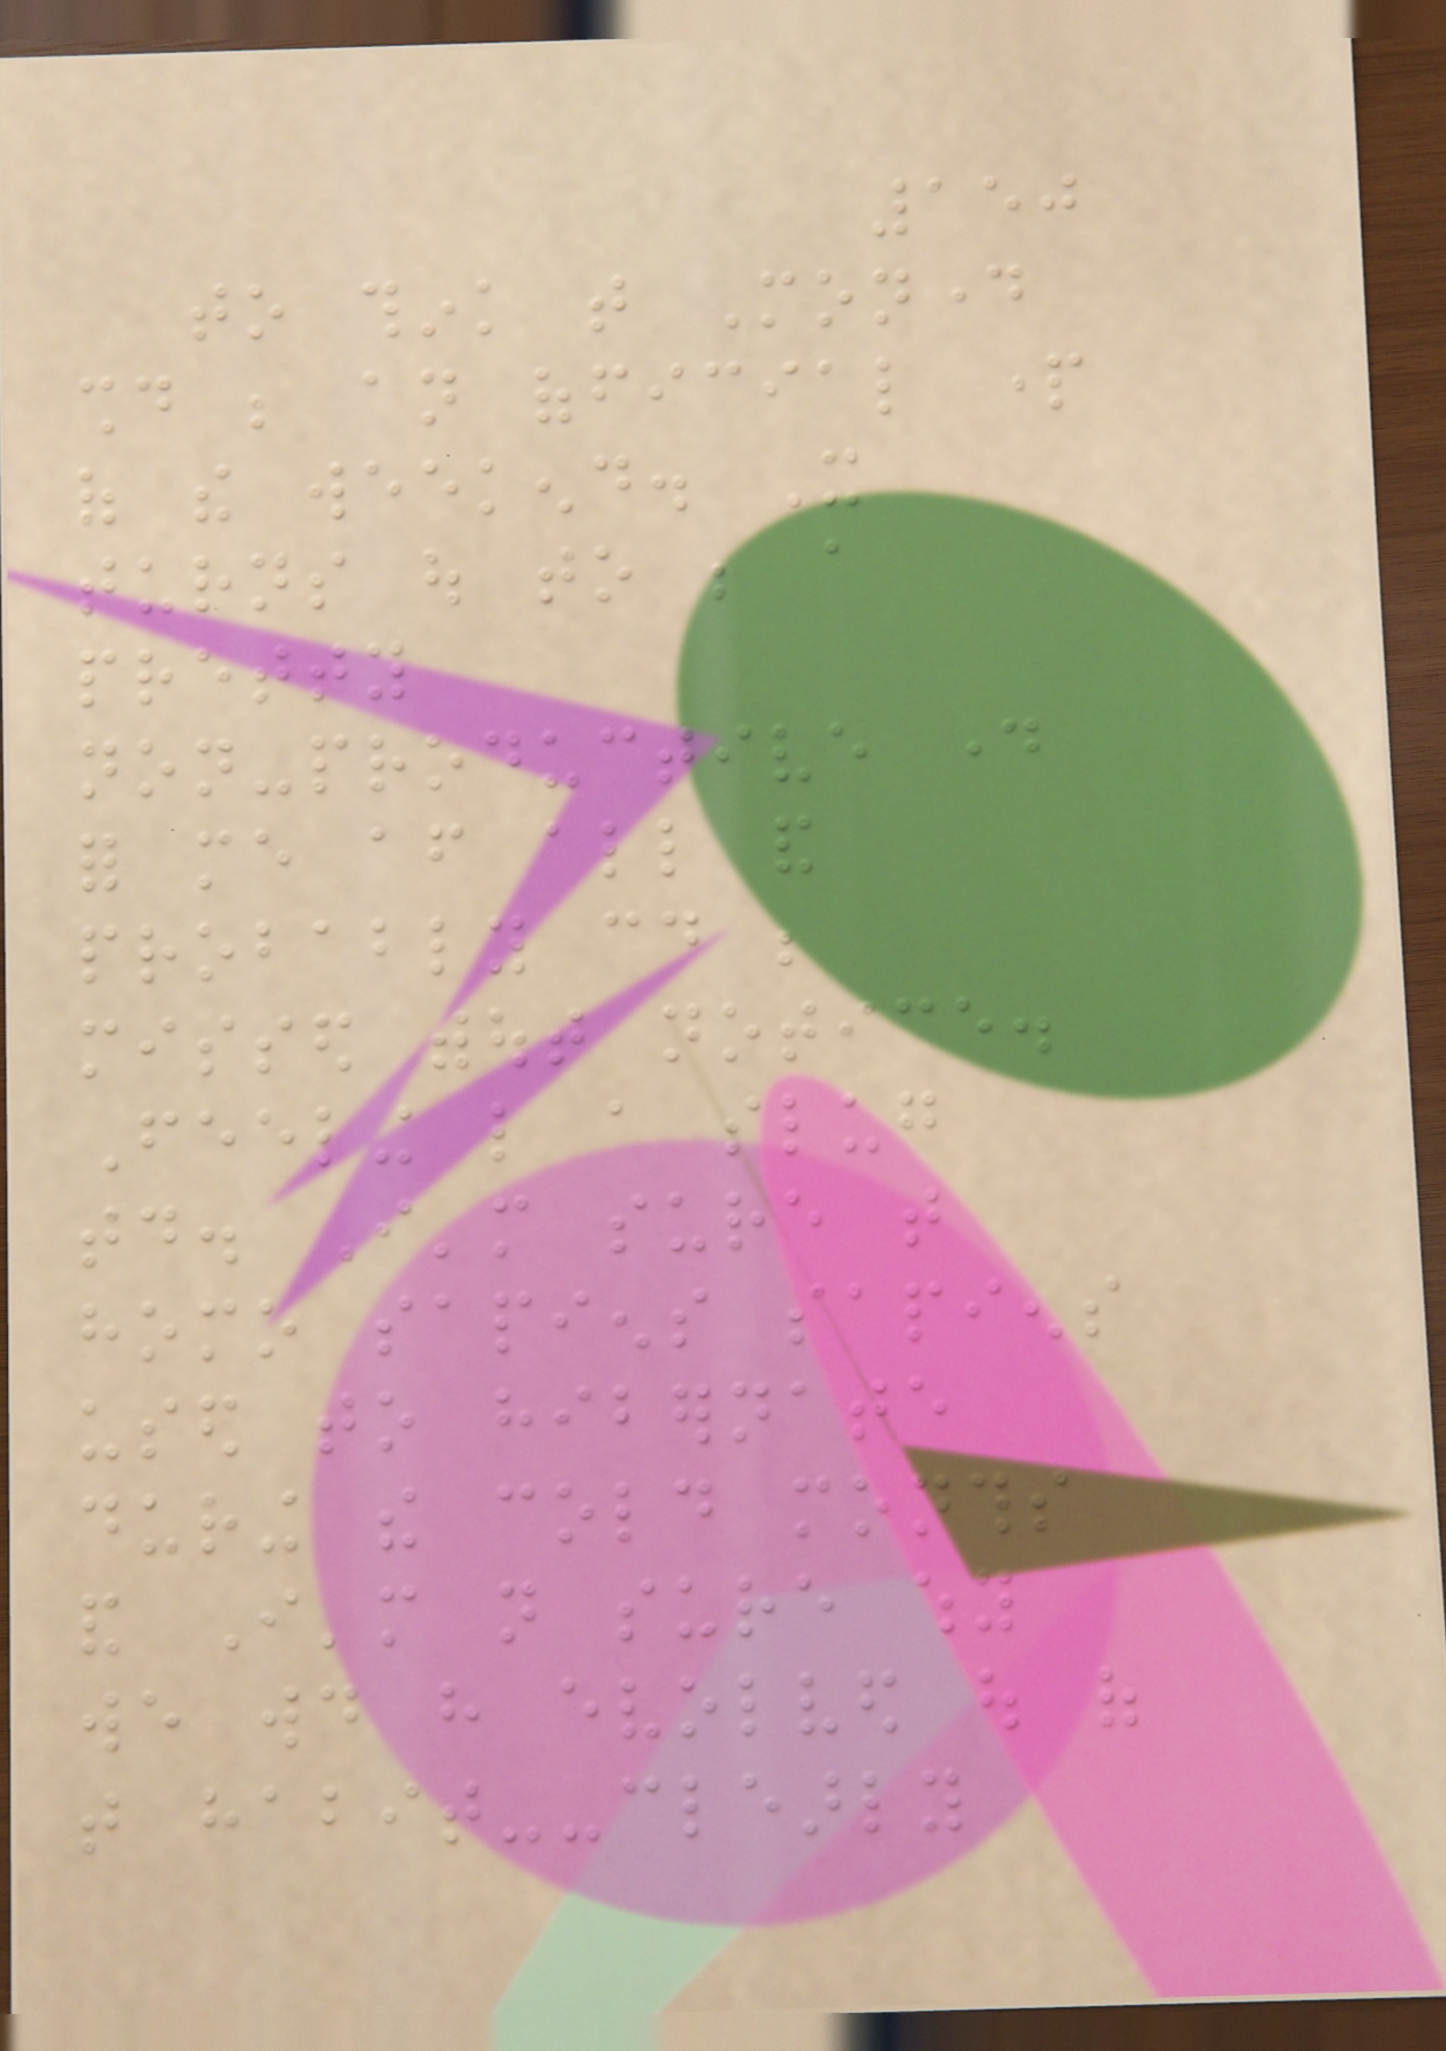150
to think that Monday
should be an official part
of the weekend. It
turns out to be a
pretty
non-productive day
for me after all and
probably could be
missed without notice.
Feeling like a slug
today. I'm sure that
homo sapiens sapiens
used to hibernate
during the cold months
and I'm not sure why
we would have evolved out of
that habit--clearly
